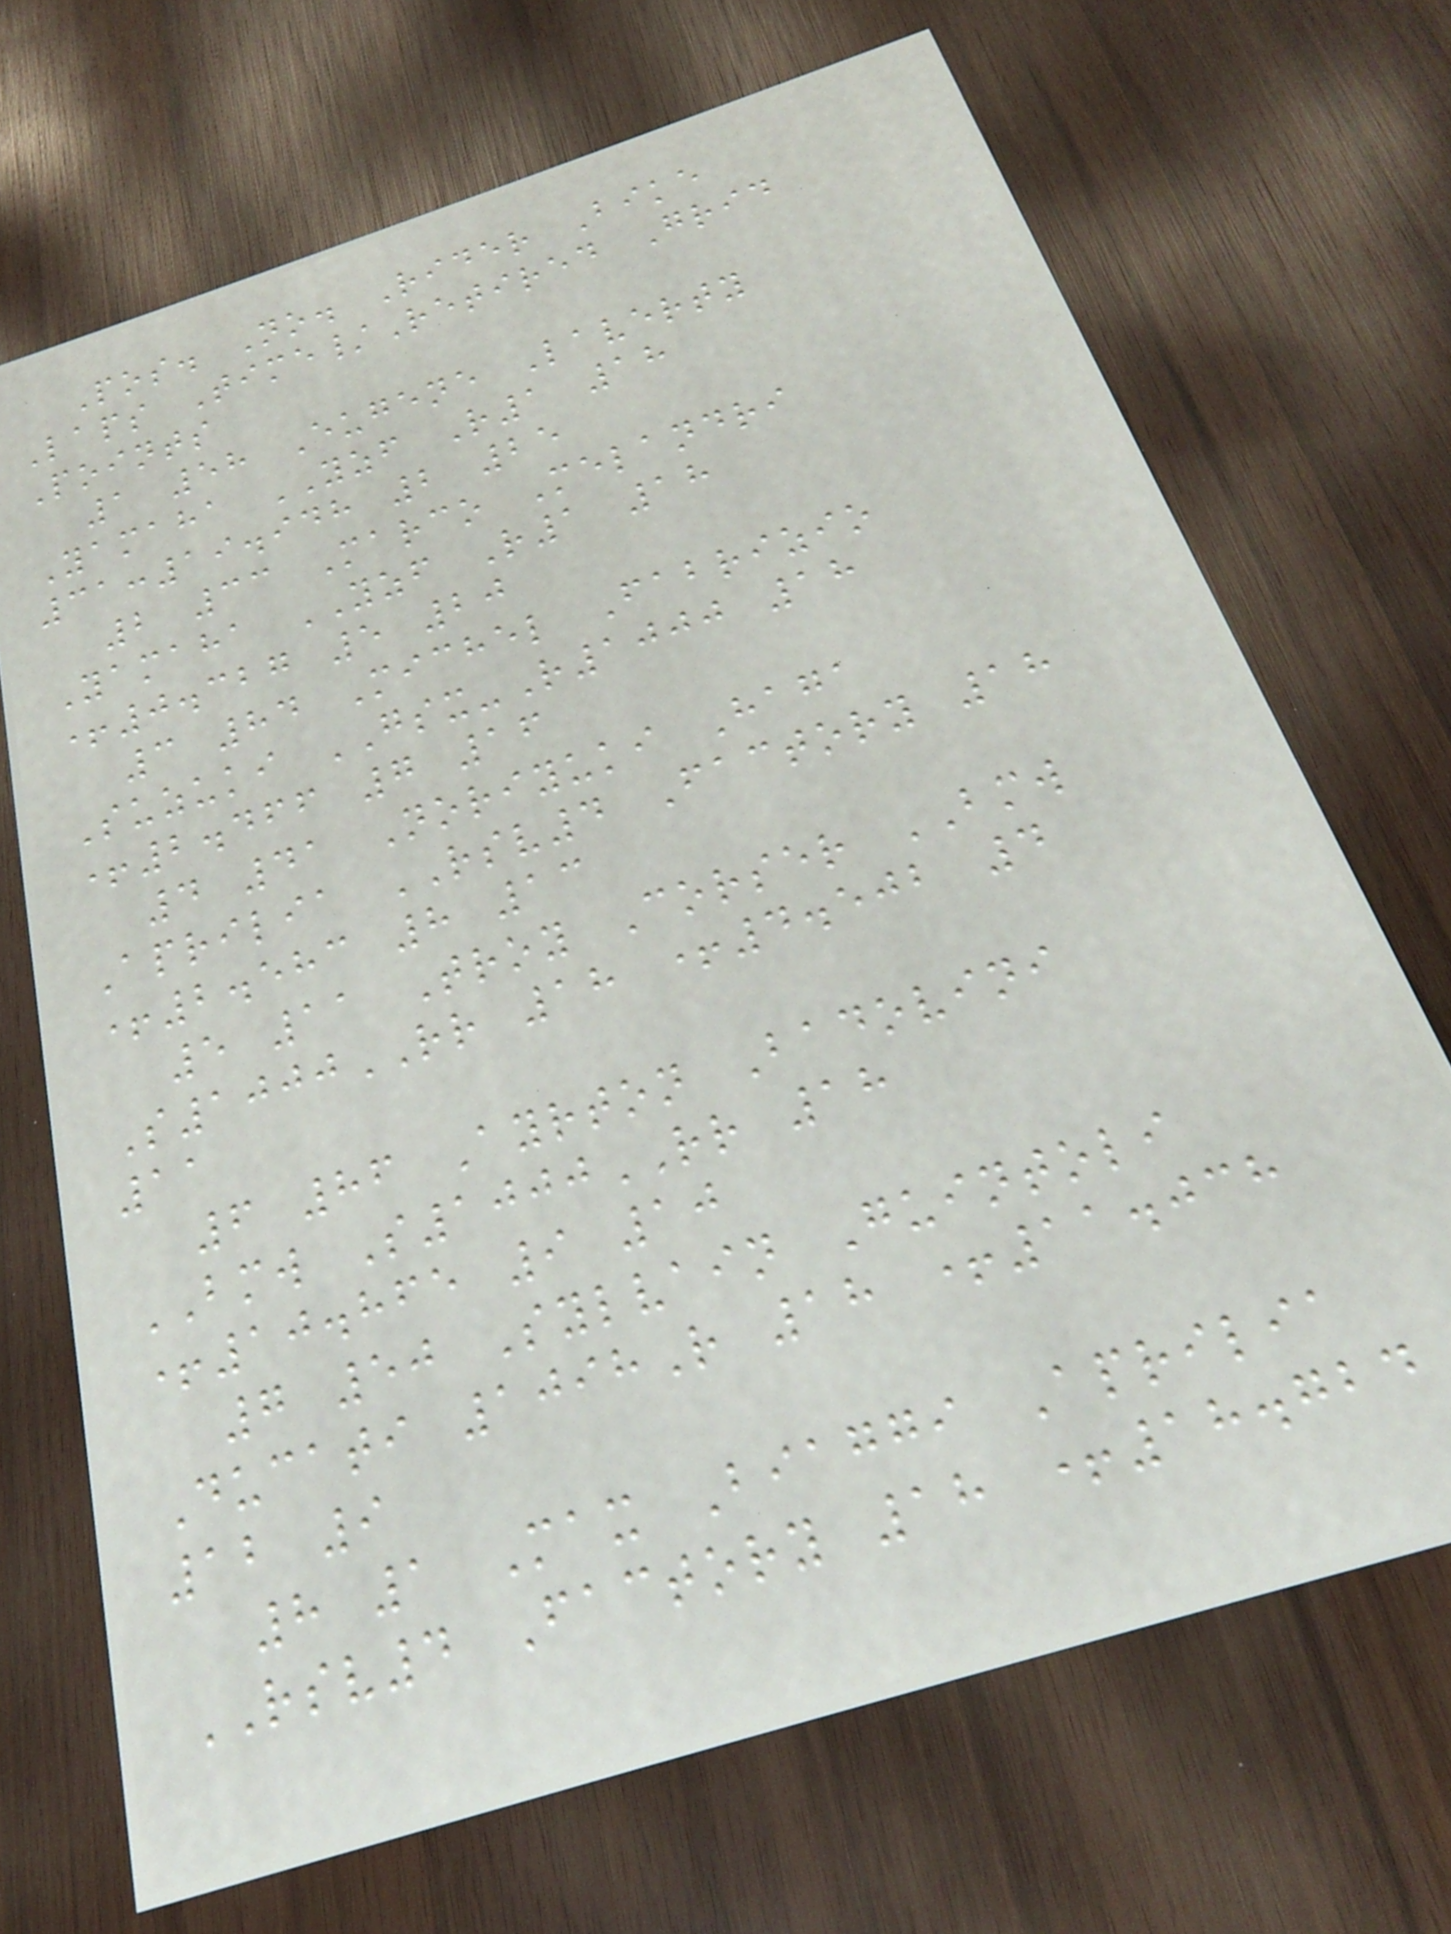Pos. No. Rider Bike
Laps Time/Retired Grid
Points
1 58 Eugene Laverty
Yamaha YZF R1 18
31:19.948 2 25
2 33 Marco Melandri
Yamaha YZF R1 18
+0.327 5 20
3 84 Michel Fabrizio
Suzuki GSX-R1000 18
+2.466 7 16
4 41 Noriyuki Haga
Aprilia RSV4 Factory 18
+2.583 8 13
5 11 Troy Corser BMW
S1000RR 18 +4.502 4
11
6 86 Ayrton Badovini
BMW S1000RR 18
+10.865 9 10
7 50 Sylvain Guintoli
Ducati 1098R 18 +11.038
12 9
8 1 Max Biaggi Aprilia
RSV4 Factory 18 +18.724
